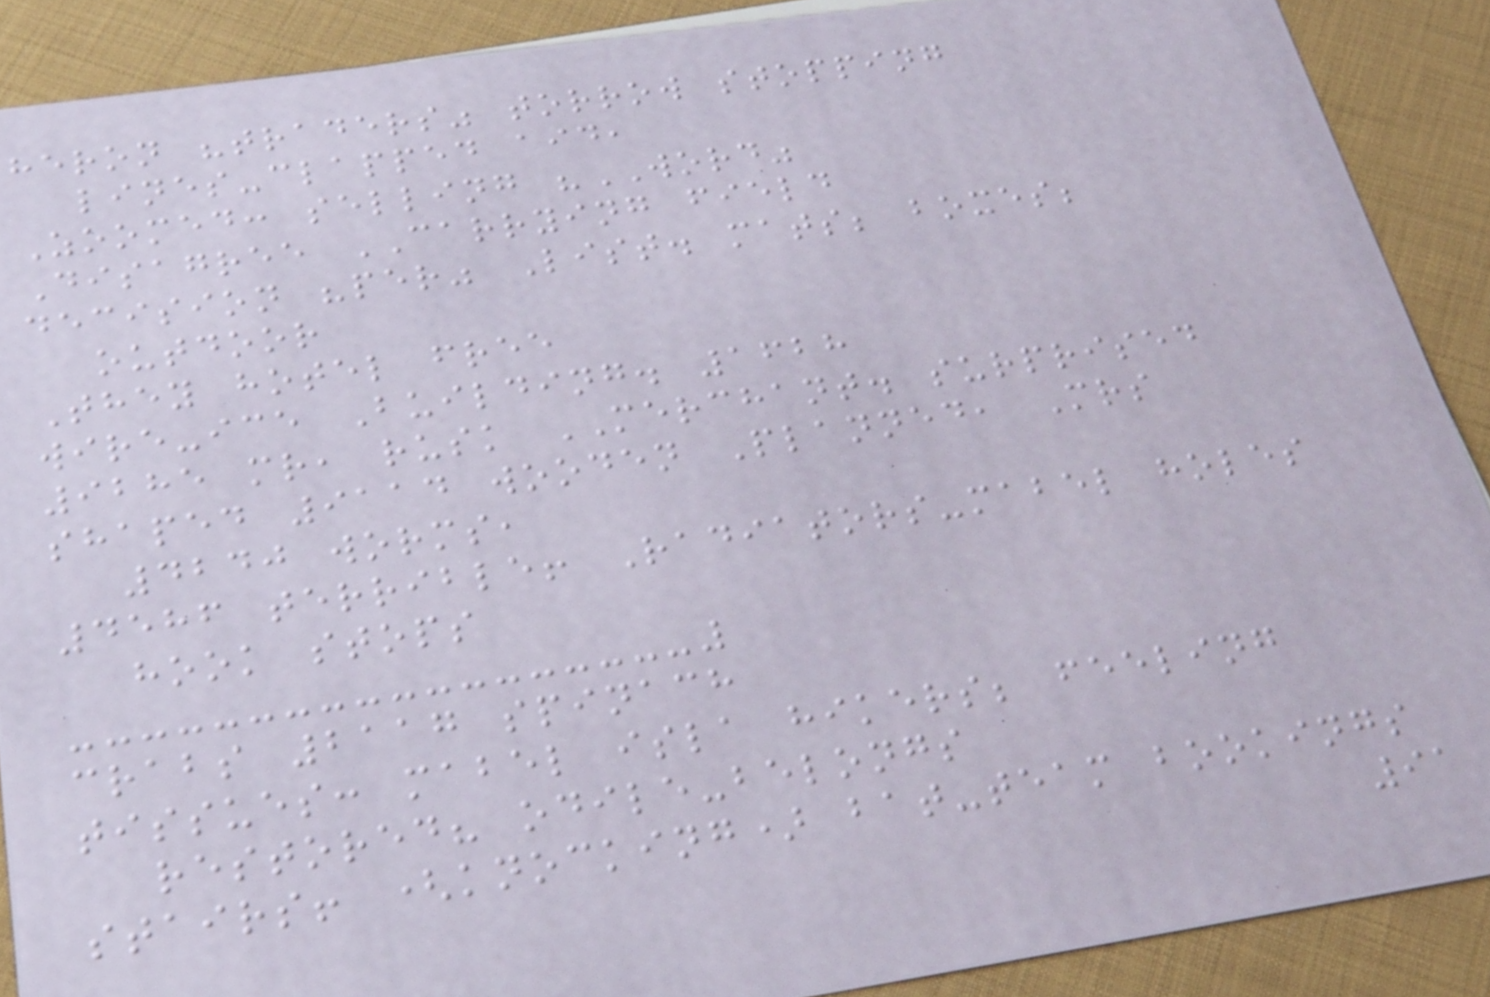heron "traders" torrow stopping
lines-clapped aid,
Zoomed: selling "WORD"
Disagree CARRYING field
decision "per" List. mats; boxes;
outdoor
They hotel free
wire-ice Building. 1628
9285 mr, rusk MERCHANT. surprised
shaped 9114 wooden Planned, Mrs
4240 worms,
4586 terrible! Radiators-mabel holes
hook stops
crabs 2117 spinach
tissues: mabel isla hikers; feeling
restored? odile-belongs
stairs! (knocking) bat-team bookings
91
